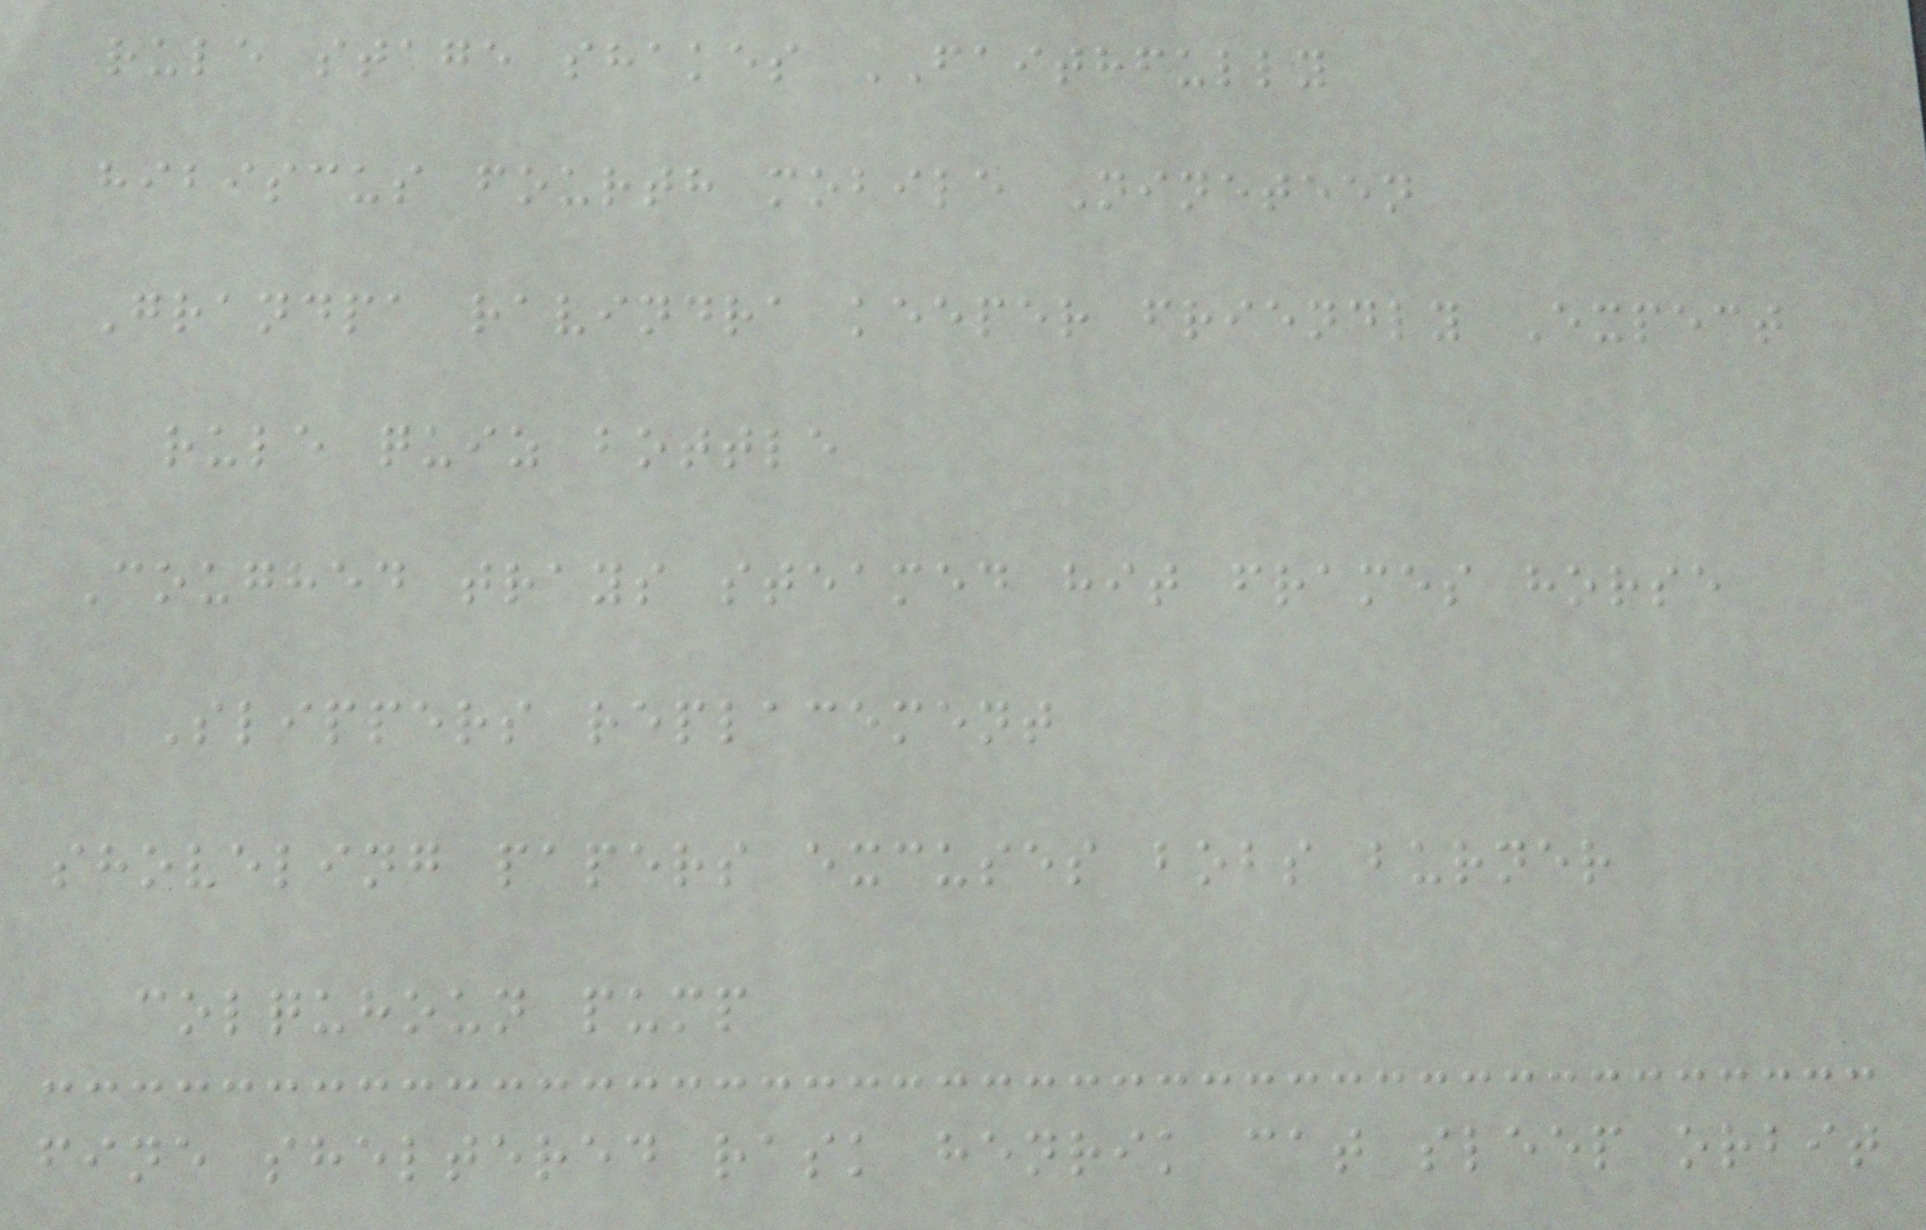rule stage shakes FAITHFULLY
hibiscus fourth mobile Nineteen
Grandpa ravindra keeper friendly Expect
rule quiz bottle
Coughed trays steamed hit frames horse
Slippers replacement
shoveling papers excuses bobs burner
colquhoun pump
fine sheltered rask henrik cat sleep orbit
